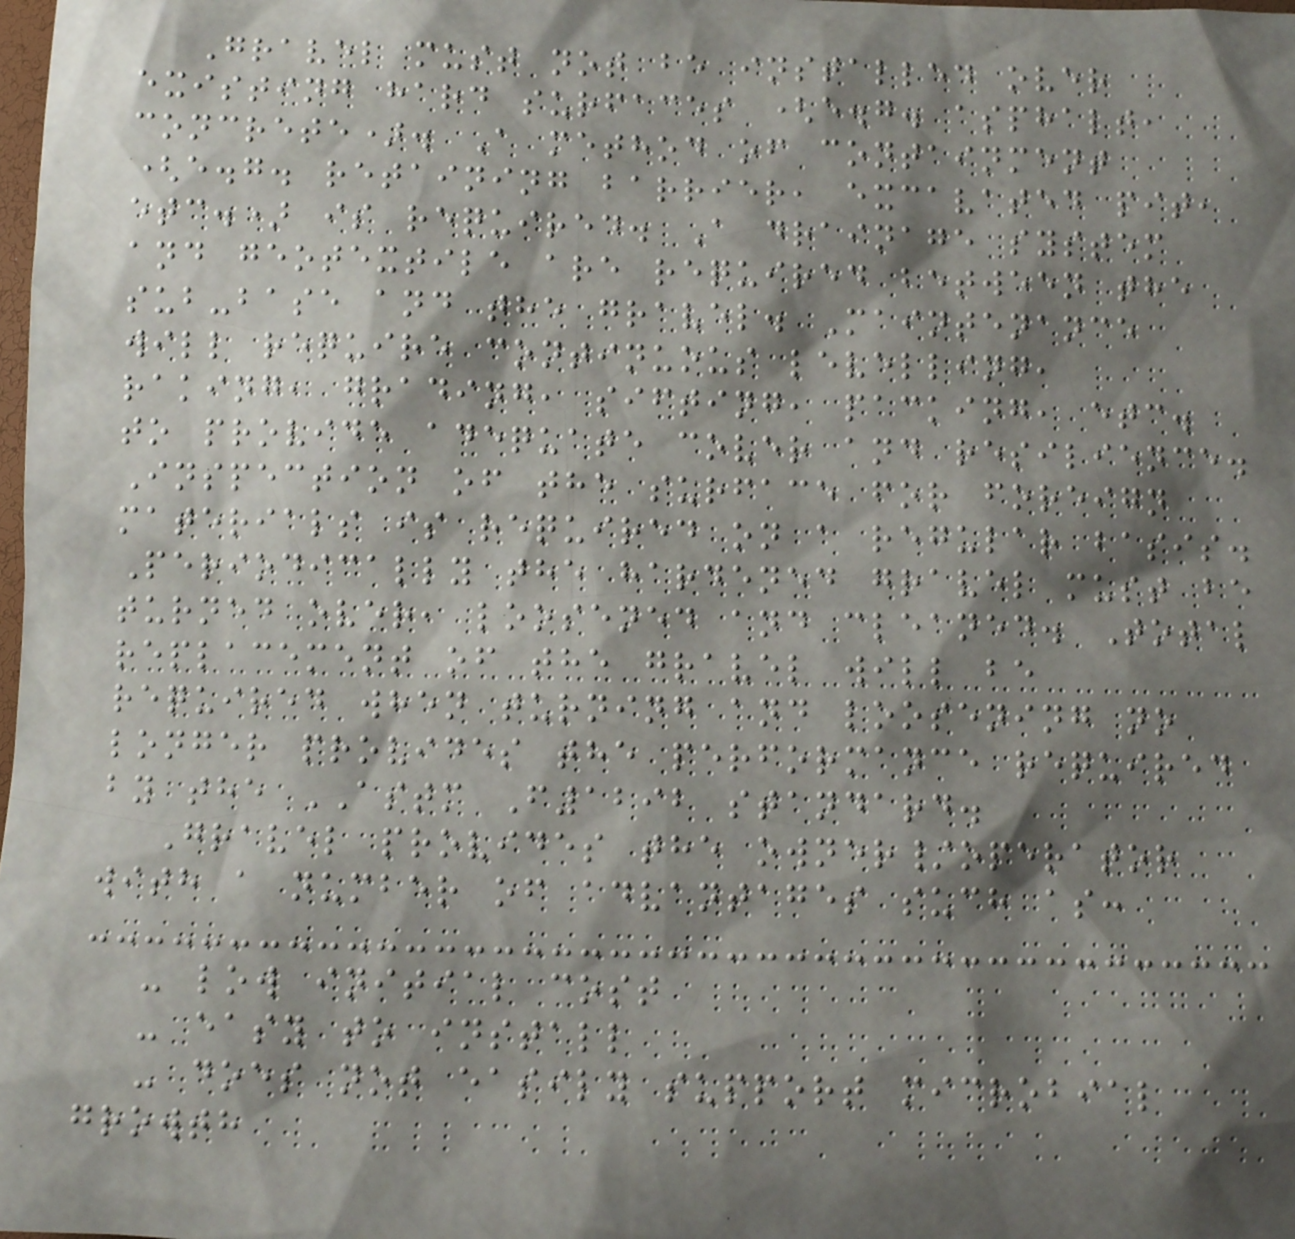Gravel must not be installed over
existing hard surfaces (e.g. asphalt,
concrete). A method of containment
(e.g. retaining barrier, excavated pit,
etc.) is required. A drainage system
and geotextile are required between the
sub-base and the gravel. Maintenance
will require continuous levelling,
raking, grading, sifting, packing, etc.
to provide adequate cover and resilience.
Inspection of the surface for foreign
materials is required on a regular basis.
Periodically the hardened gravel must be
turned over, loosened and cleaned. Total
replacement of the gravel will be
required when turning and loosening no
longer provides the performance required
by the ASTM F1292 standard.
Gravel provides the owner/operator
with a number of advantages such as:
- low initial cost
- easy to install
- does not easily support microbial
growth
